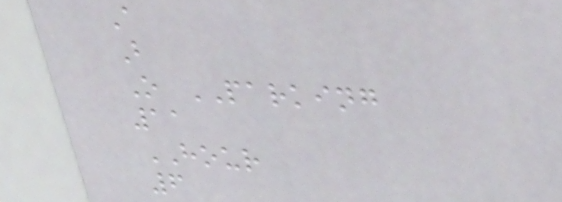A
B
O PARKING
11
HOUR
6
